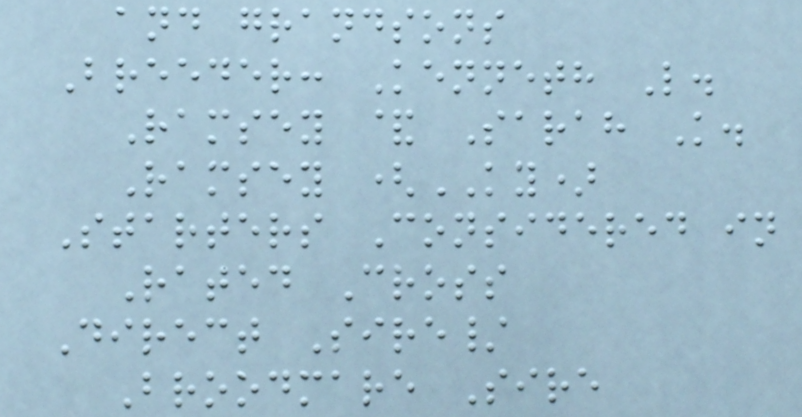and grandsons
Breeder: Kenneth L.
Ramsey & Sarah K.
Ramsey (KY)
Starters Considered in
Rated Cross
Direct Sire/
Broodmare Sire
